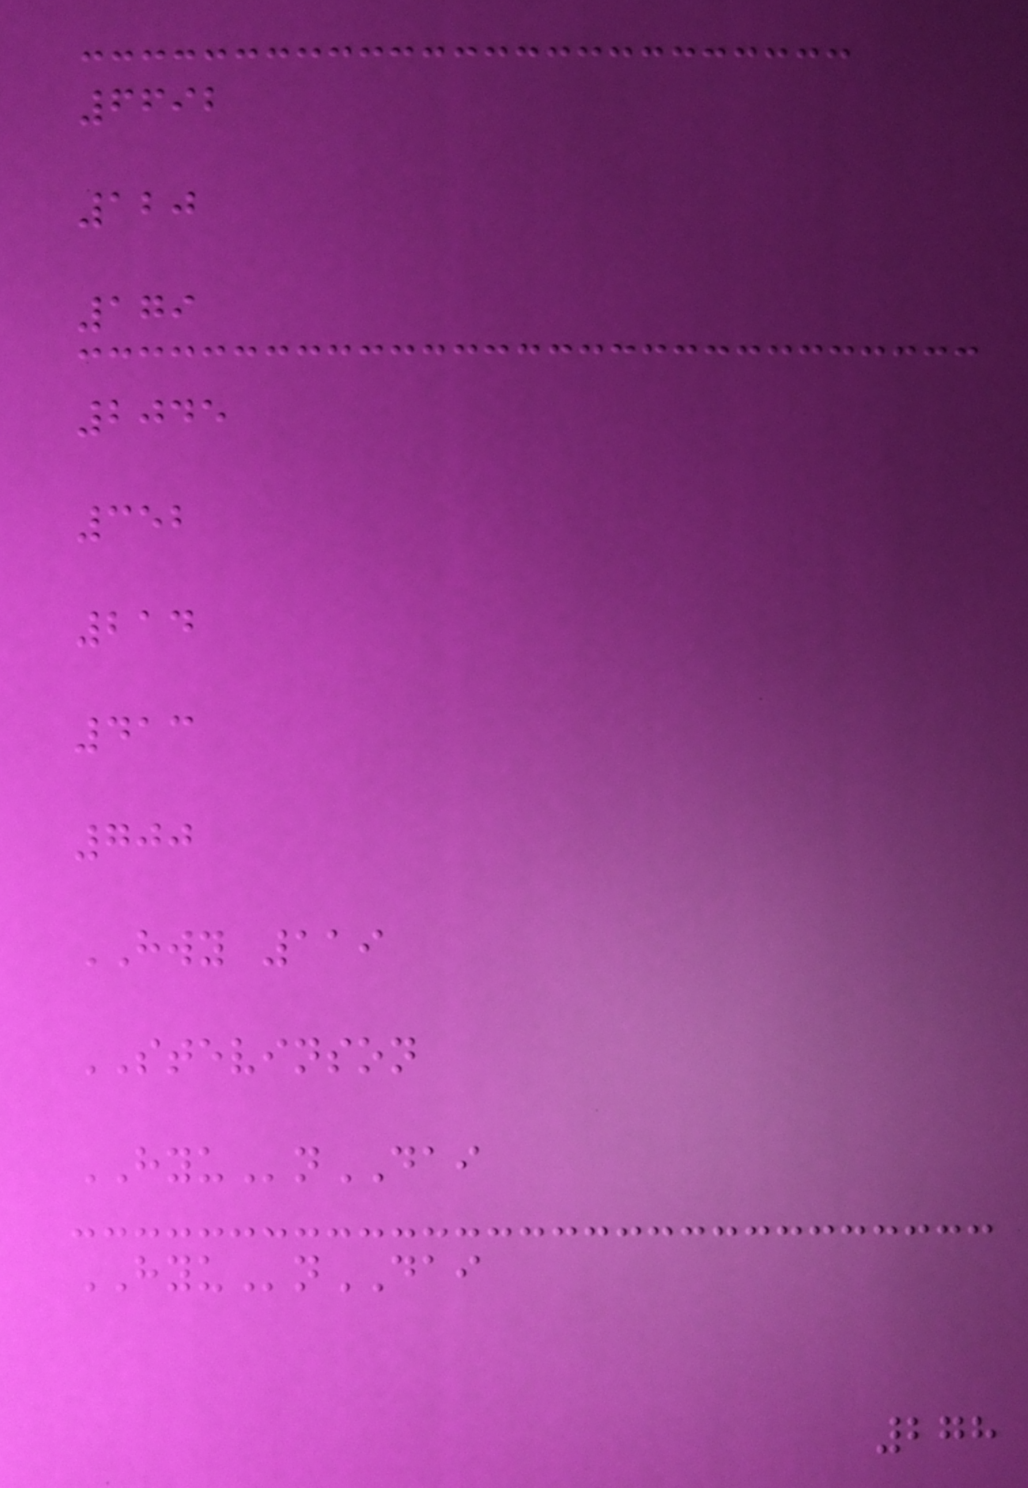6692
120
179
2045
352
214
413
700
HWY 119
STEVINSON
HYUnDAI
HYUnDAI
278
